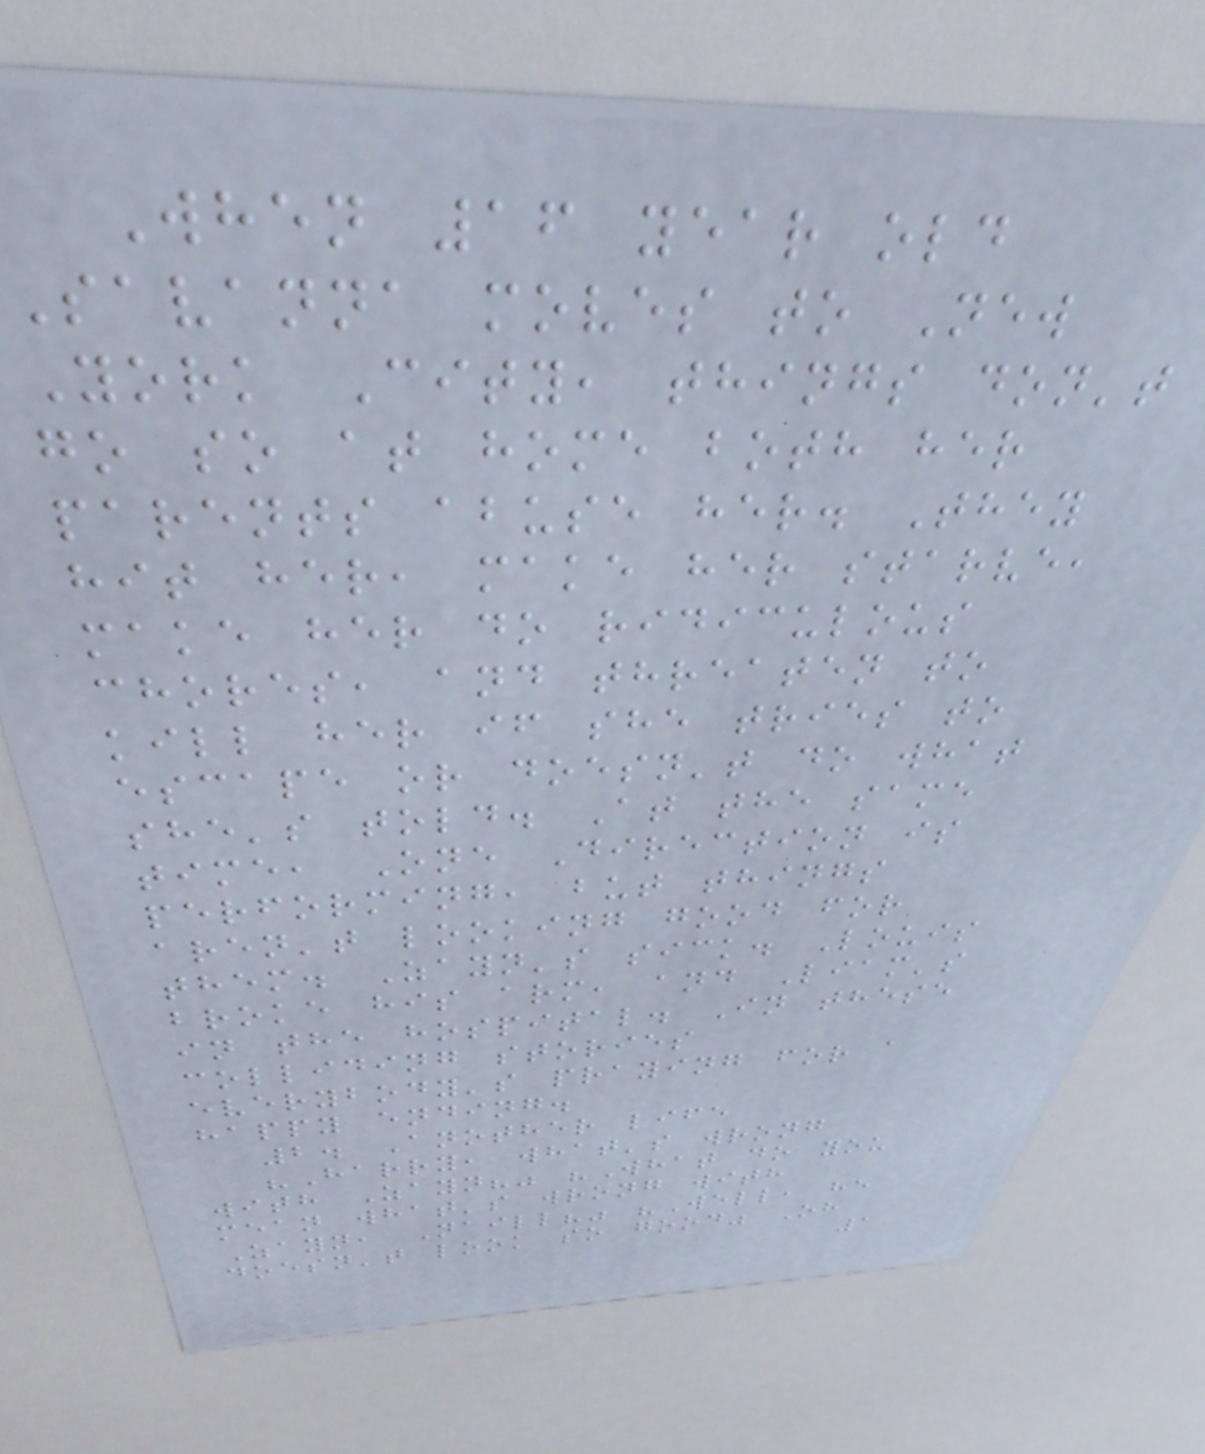When 16 year old
Savanna moves to New
York City, things don't
go so at home both her
parents abuse her. They
hit her, make her starve,
make her do ridiculous
chores, and threaten to
kill her if she tries to
escape or doesn't do what
she's told. At the same
time, One Direction is
performing, but things
aren't looking good for
them. Zayn's sick. Louis
broke his arm, and Liam's
in the hospital. In these
colliding stories
everybody's praying for a
happy ending.
2. Another life
"Harry, what's wrong
with Zayn?" "What do you
mean what's wrong with
Zayn, Naill?" "Well, he
doesn't look so good" Oh
1
